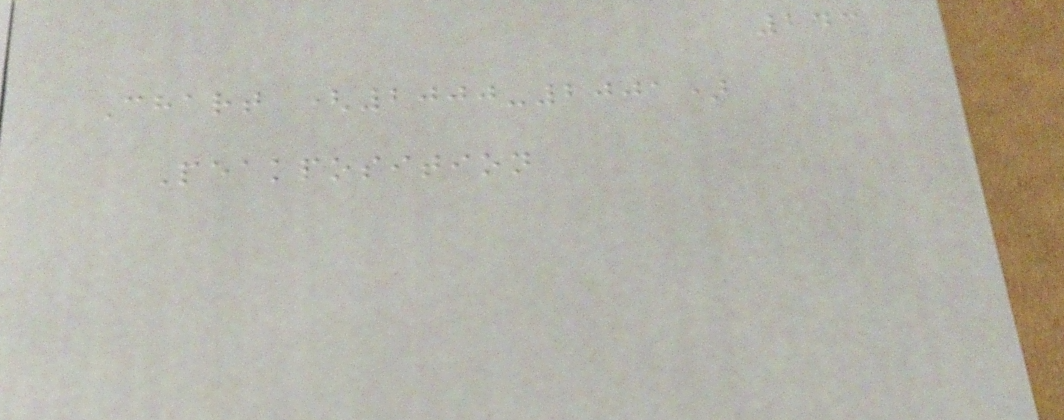243
Chart (2000-2001)
Peakposition
